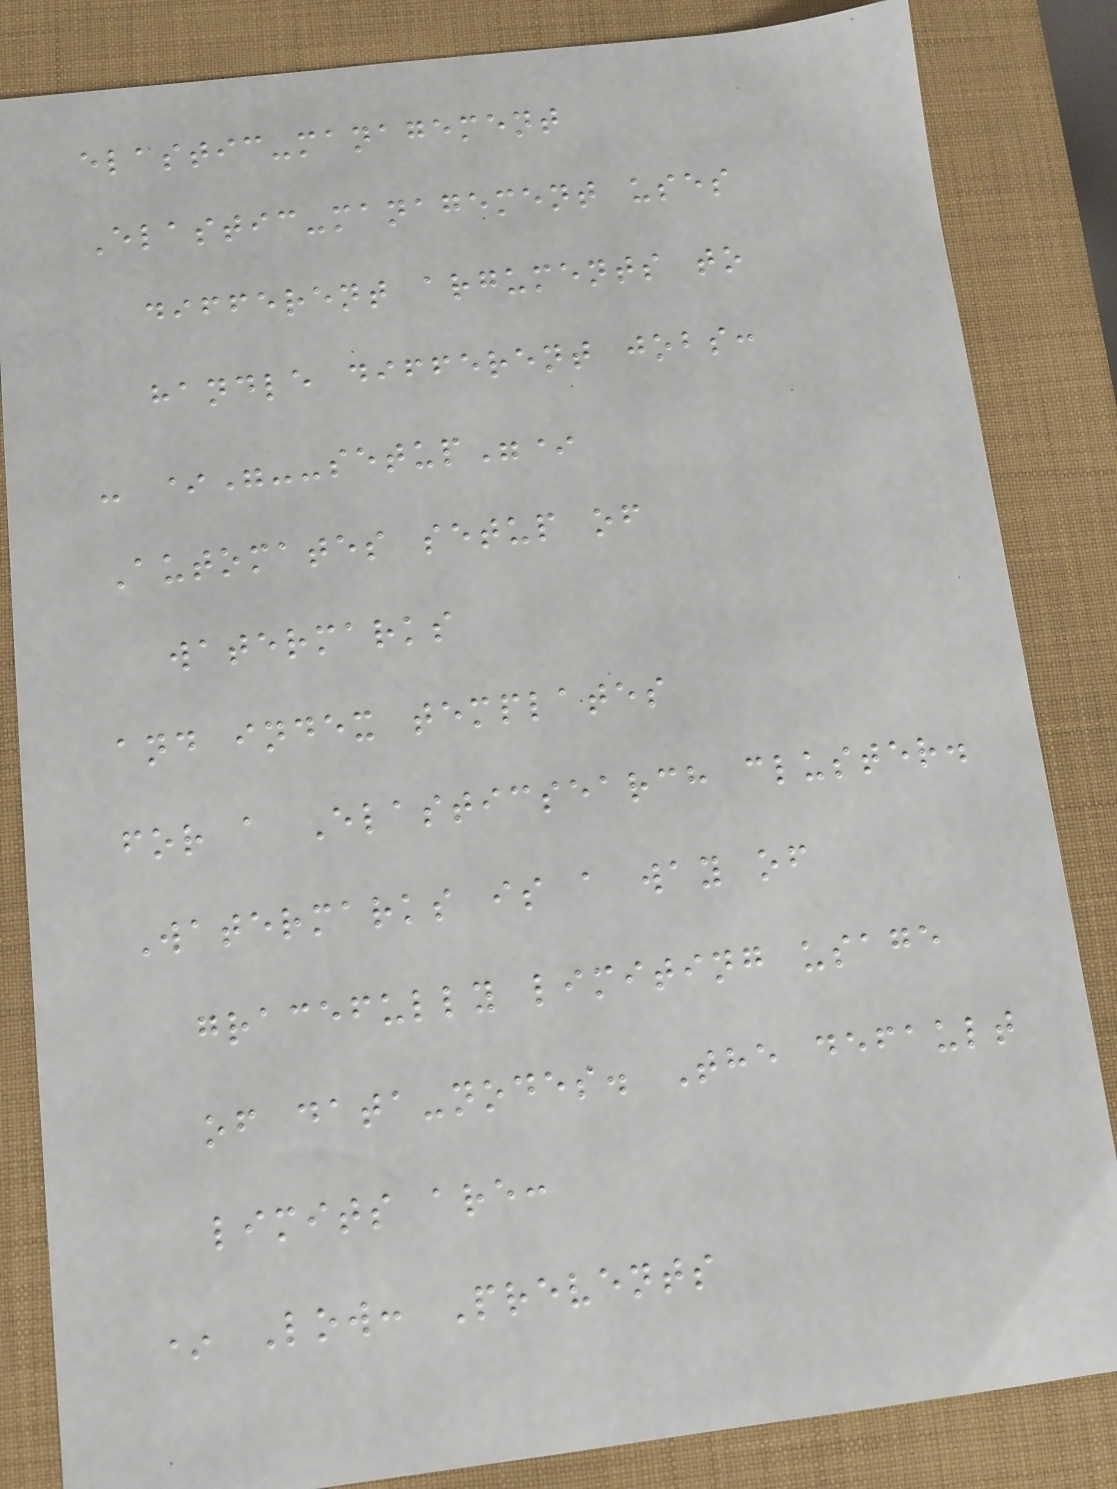elastic-management
Elastic-management uses
different arguments to
handle different jobs:
- *"--setup"*
Automates setup of
watermarks
and index templates
for a Elasticsearch cluster.
Watermarks is a way of
gracefully limiting usage
of data-nodes. The default
limits are:
* Low: Prevents
